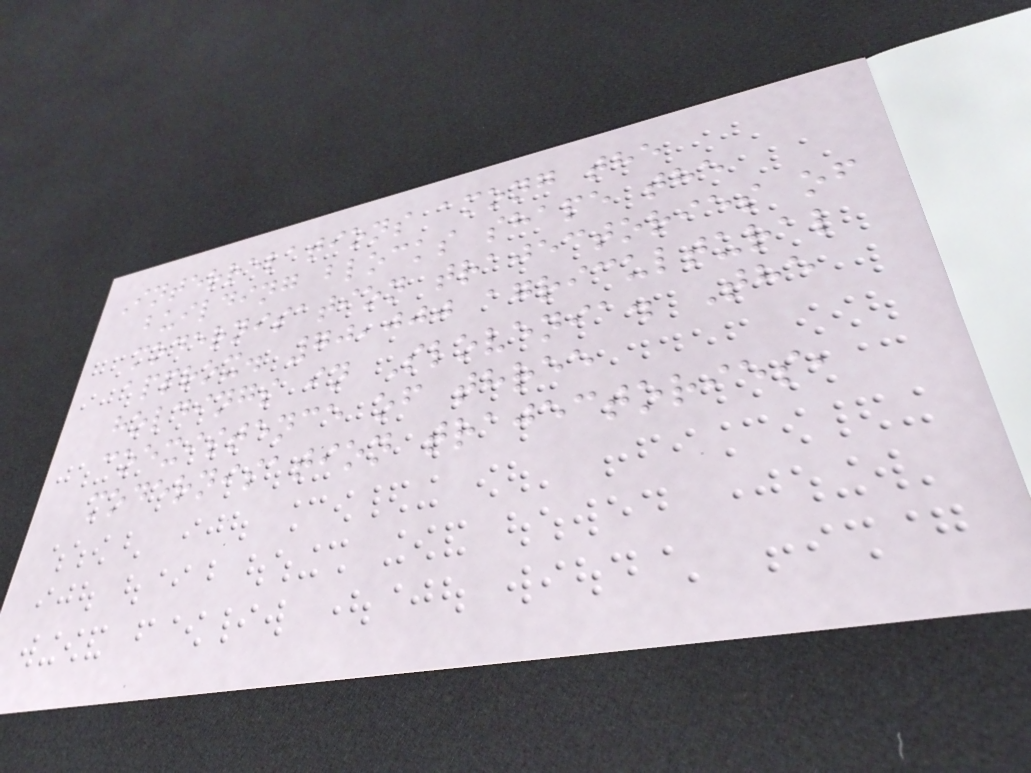Interrelations among the
building blocks shape the
modernisation trajectories of
approx. 70,000 agricultural
holdings in Slovenia. The
coexistence of three
modernisation trajectories,
